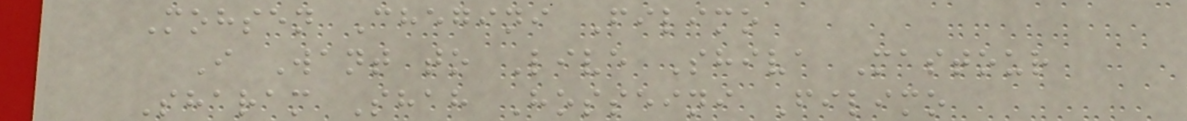Mohsen Chegini Filimo
I Want to Live Shiva Mastour
Sharam Shah Hosseini Filimo
